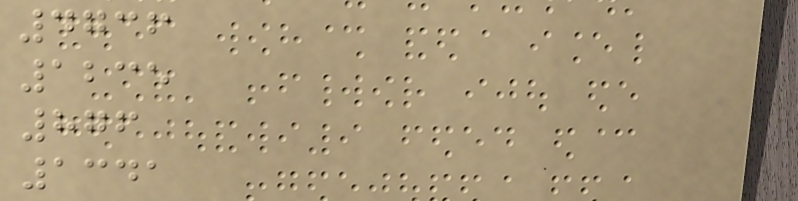4736
1235
876
1341
